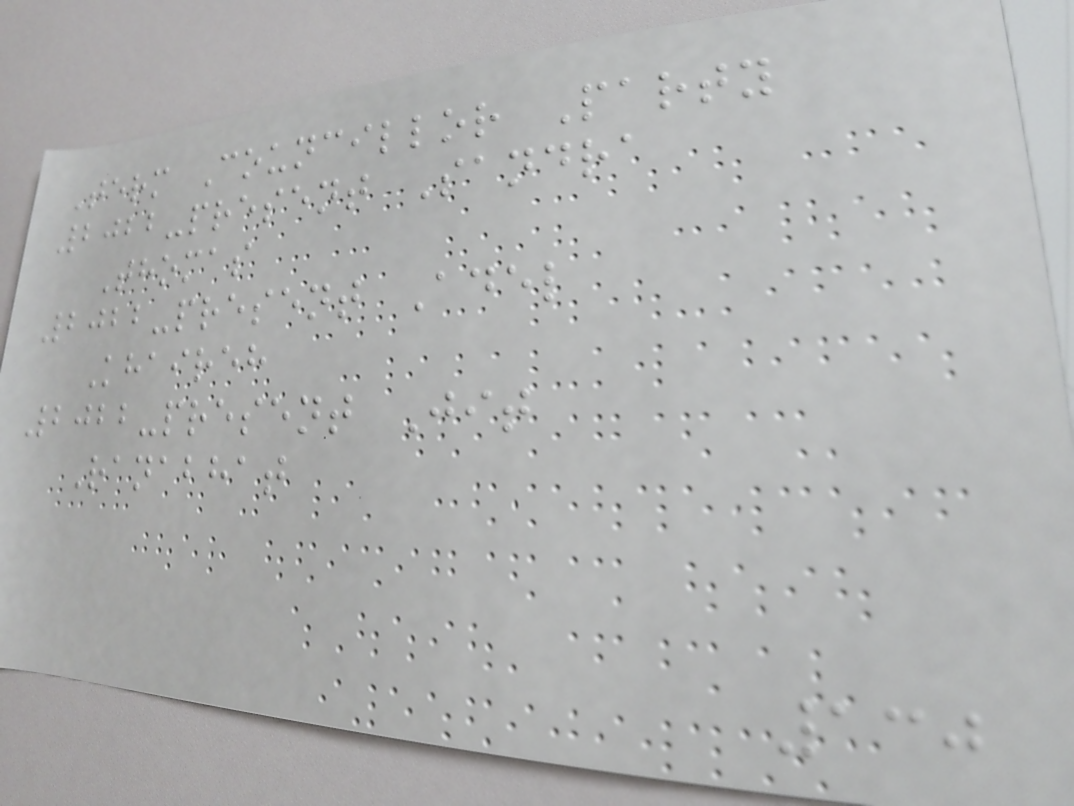Term Councillor Party
2022-present Sandra
Thomas
2022-present Adel
Khaireh
2022-present Jit
Ranabhat
130
